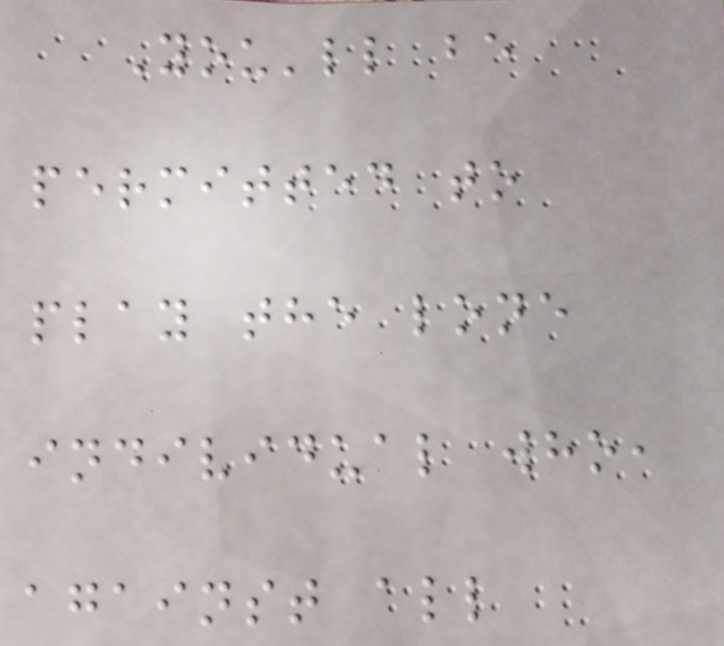You'll be
permitted to
play the lone
individual who,
against all
